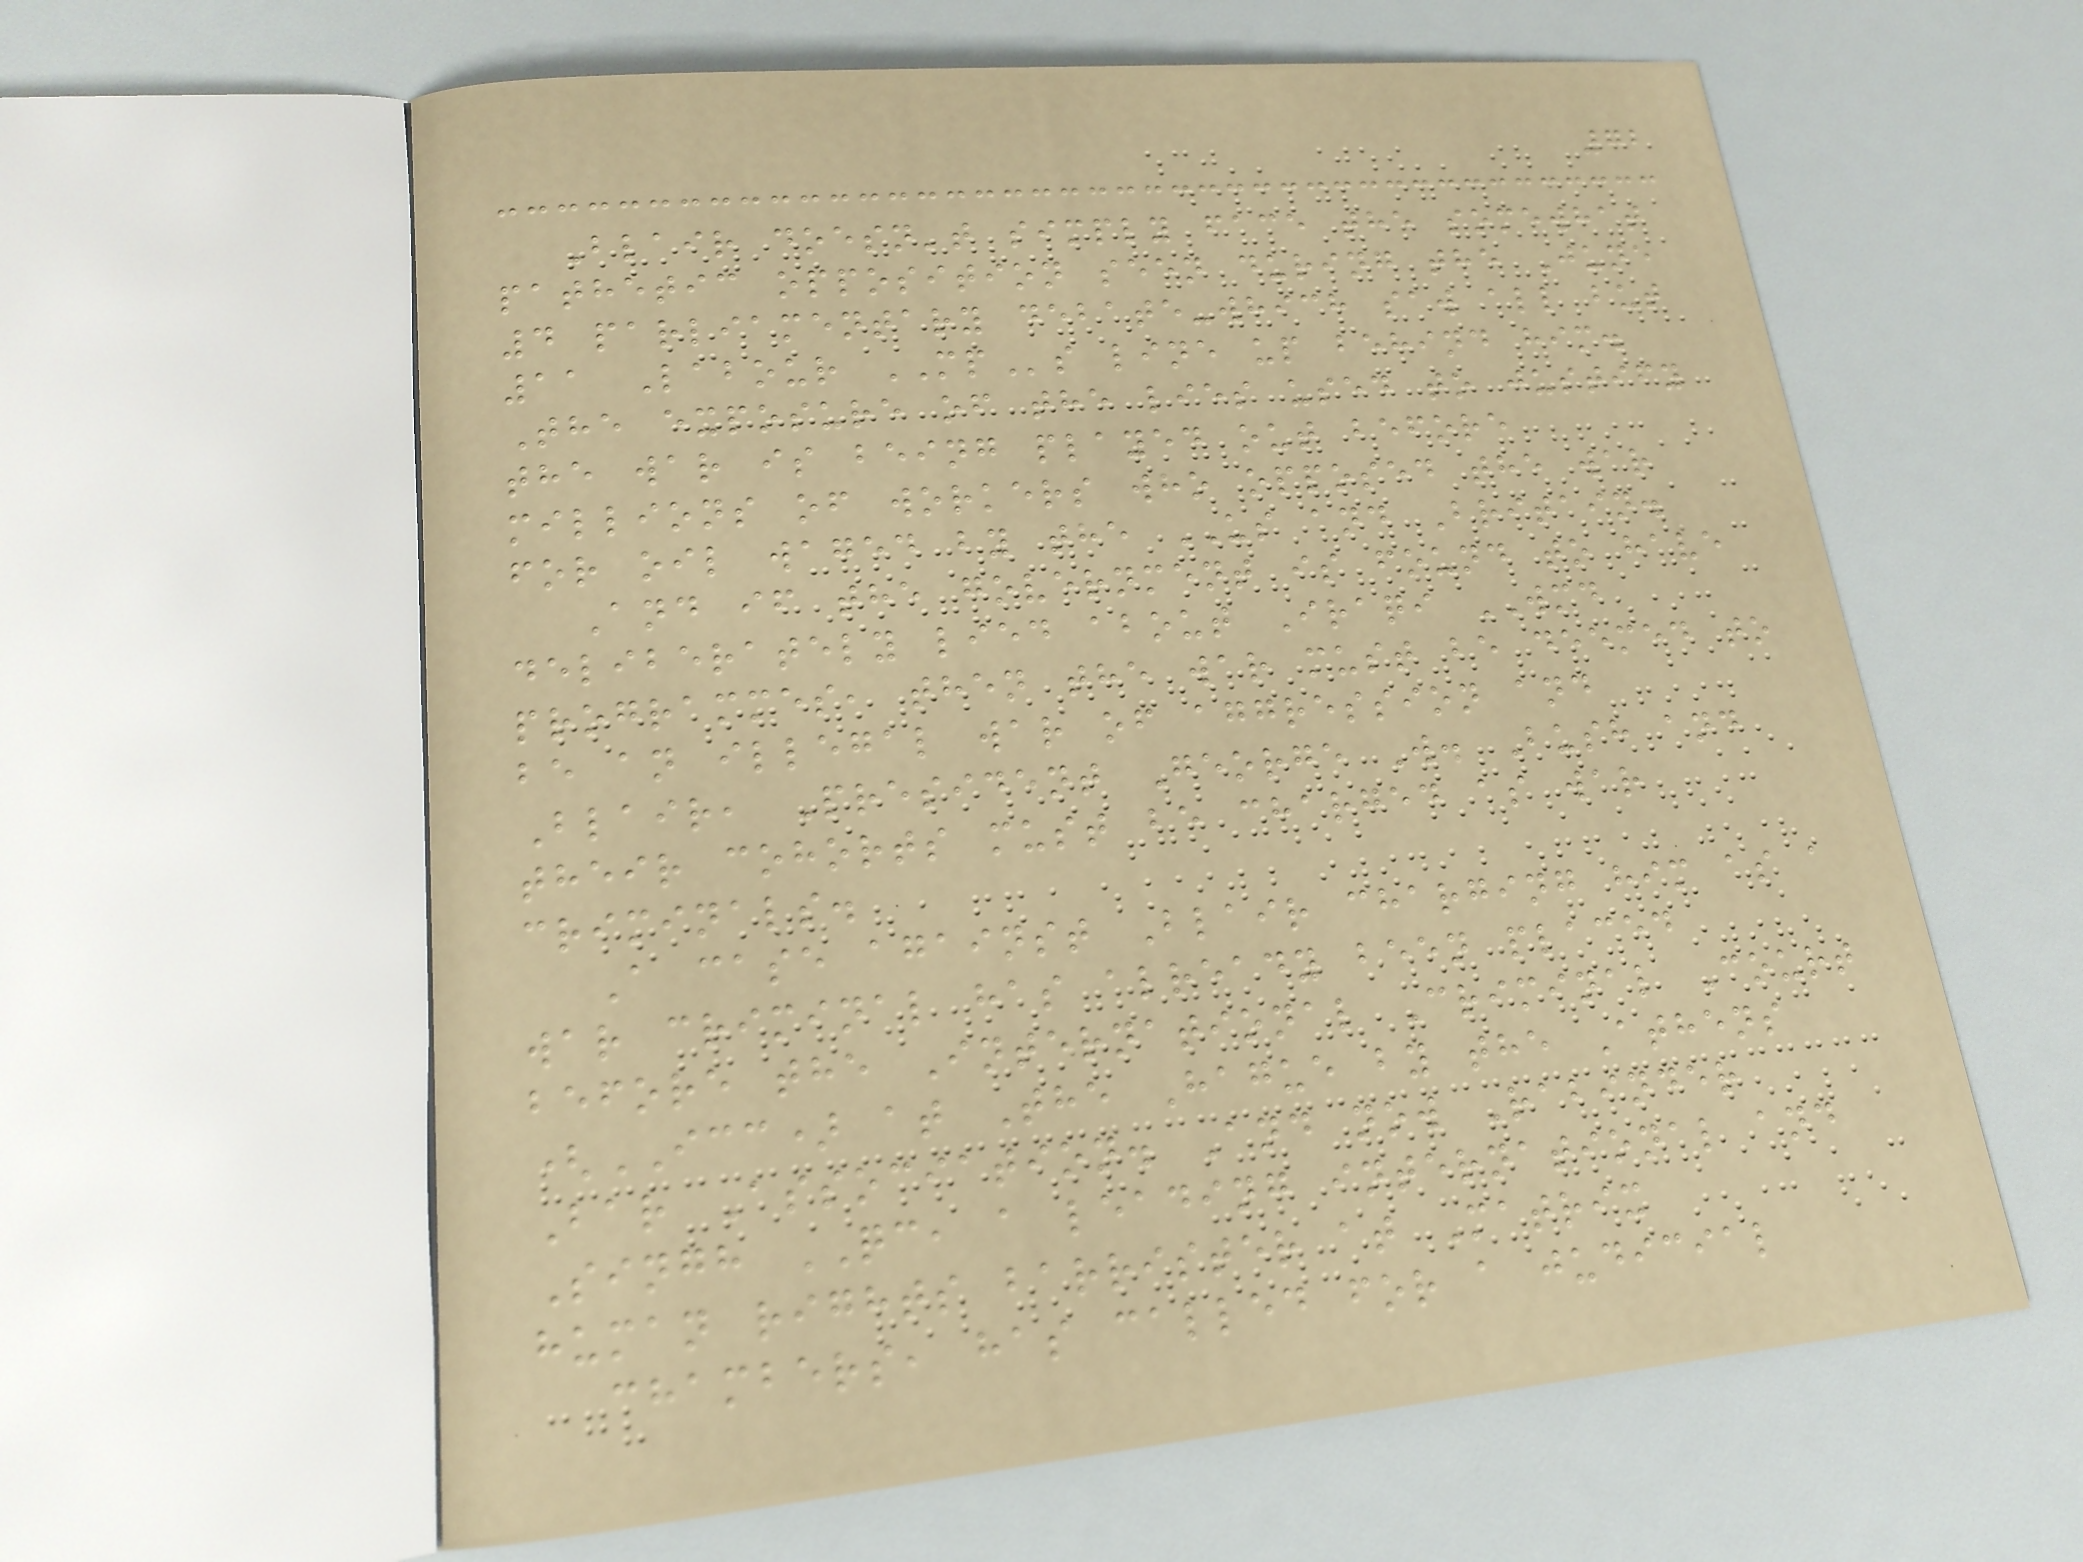72
Blair doesn't simply face the somewhat
pathetic opposition seen during the June
4 parliamentary debate-which saw all but
11 Labour MPs line up behind him.
The exposure of the lies used to justify
the war is being played out before
millions of workers who opposed the war
for oil waged by the US and Britain.
And if the government is found to have
deliberately lied about Iraqi WMD
programmes, then the war must be deemed to
be an illegal war of aggression and
Blair, President George W. Bush and
their cohorts must be charged as war
criminals.
A case against Blair charging him as a
war criminal has already been placed
before the International Criminal Court
(ICC) at The Hague by the Athens
Bar Association. And now Rabinder
Singh QC, a leading international and
human rights barrister at Matrix
chambers, has called for a judicial
